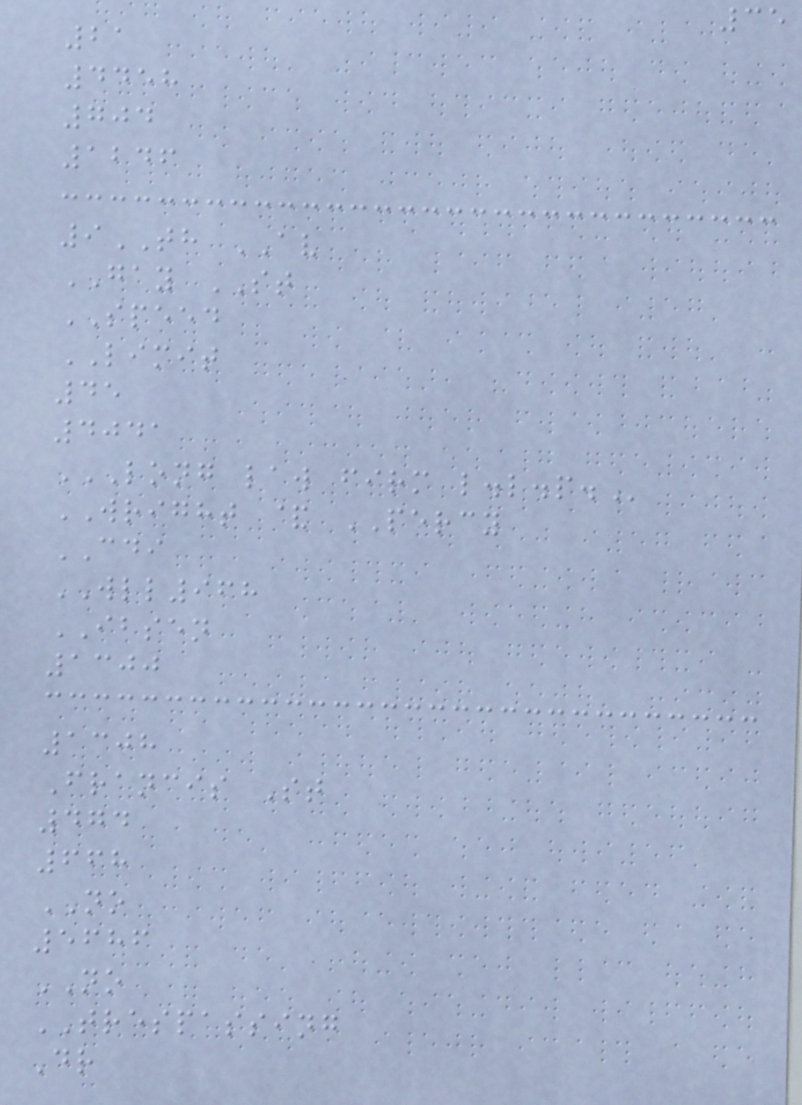35
21
4458
704
1246
9TH AV
GAY ST
SPEED
LIMIT
45
4041
LONG LAW FIRM L.L.P.
WRIGHT & PERCY
CDI
WLL968
IBSEN
1300
1308
Francis St
474
668
NO
5686
NO
TRESPASSING
Dr
